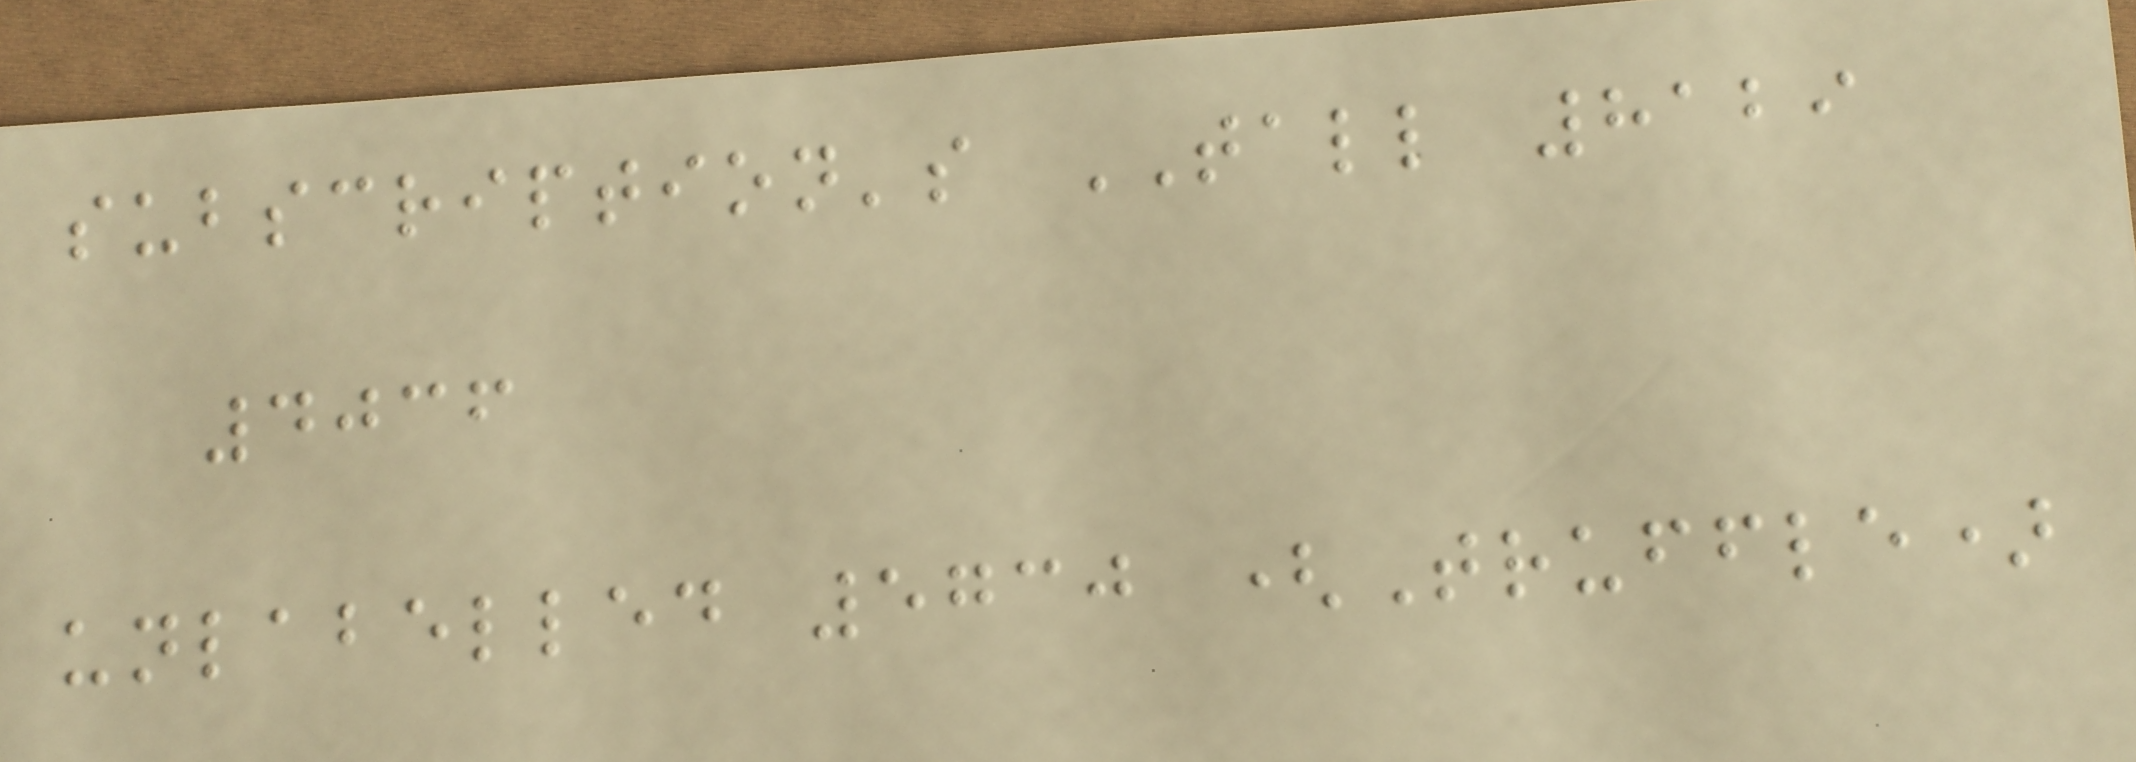subscription's TALL 8129
4036
unlabelled 5730 (Truffle)
